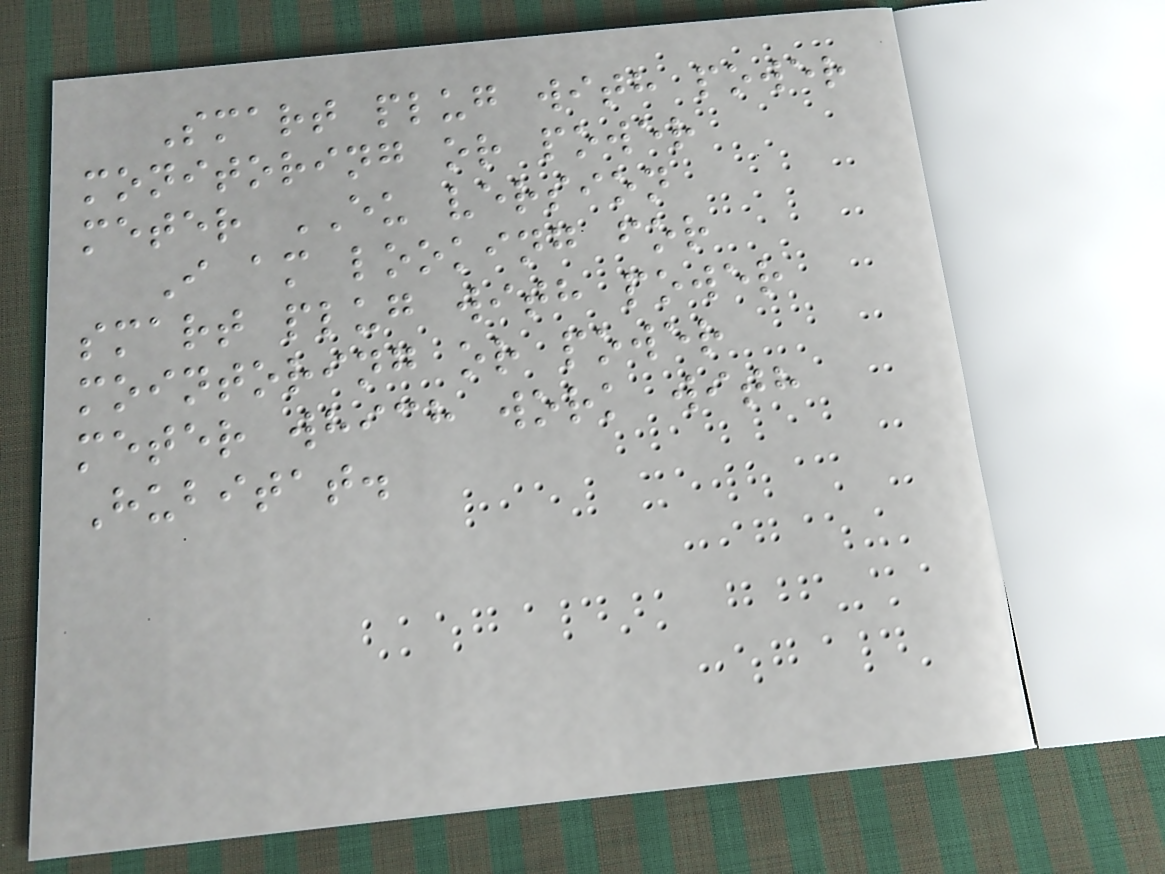Smart plug with power
monitoring or power
meter EU version
I am looking for
smart plug with power
mointoring or power
meter which work with
Hubitat.
